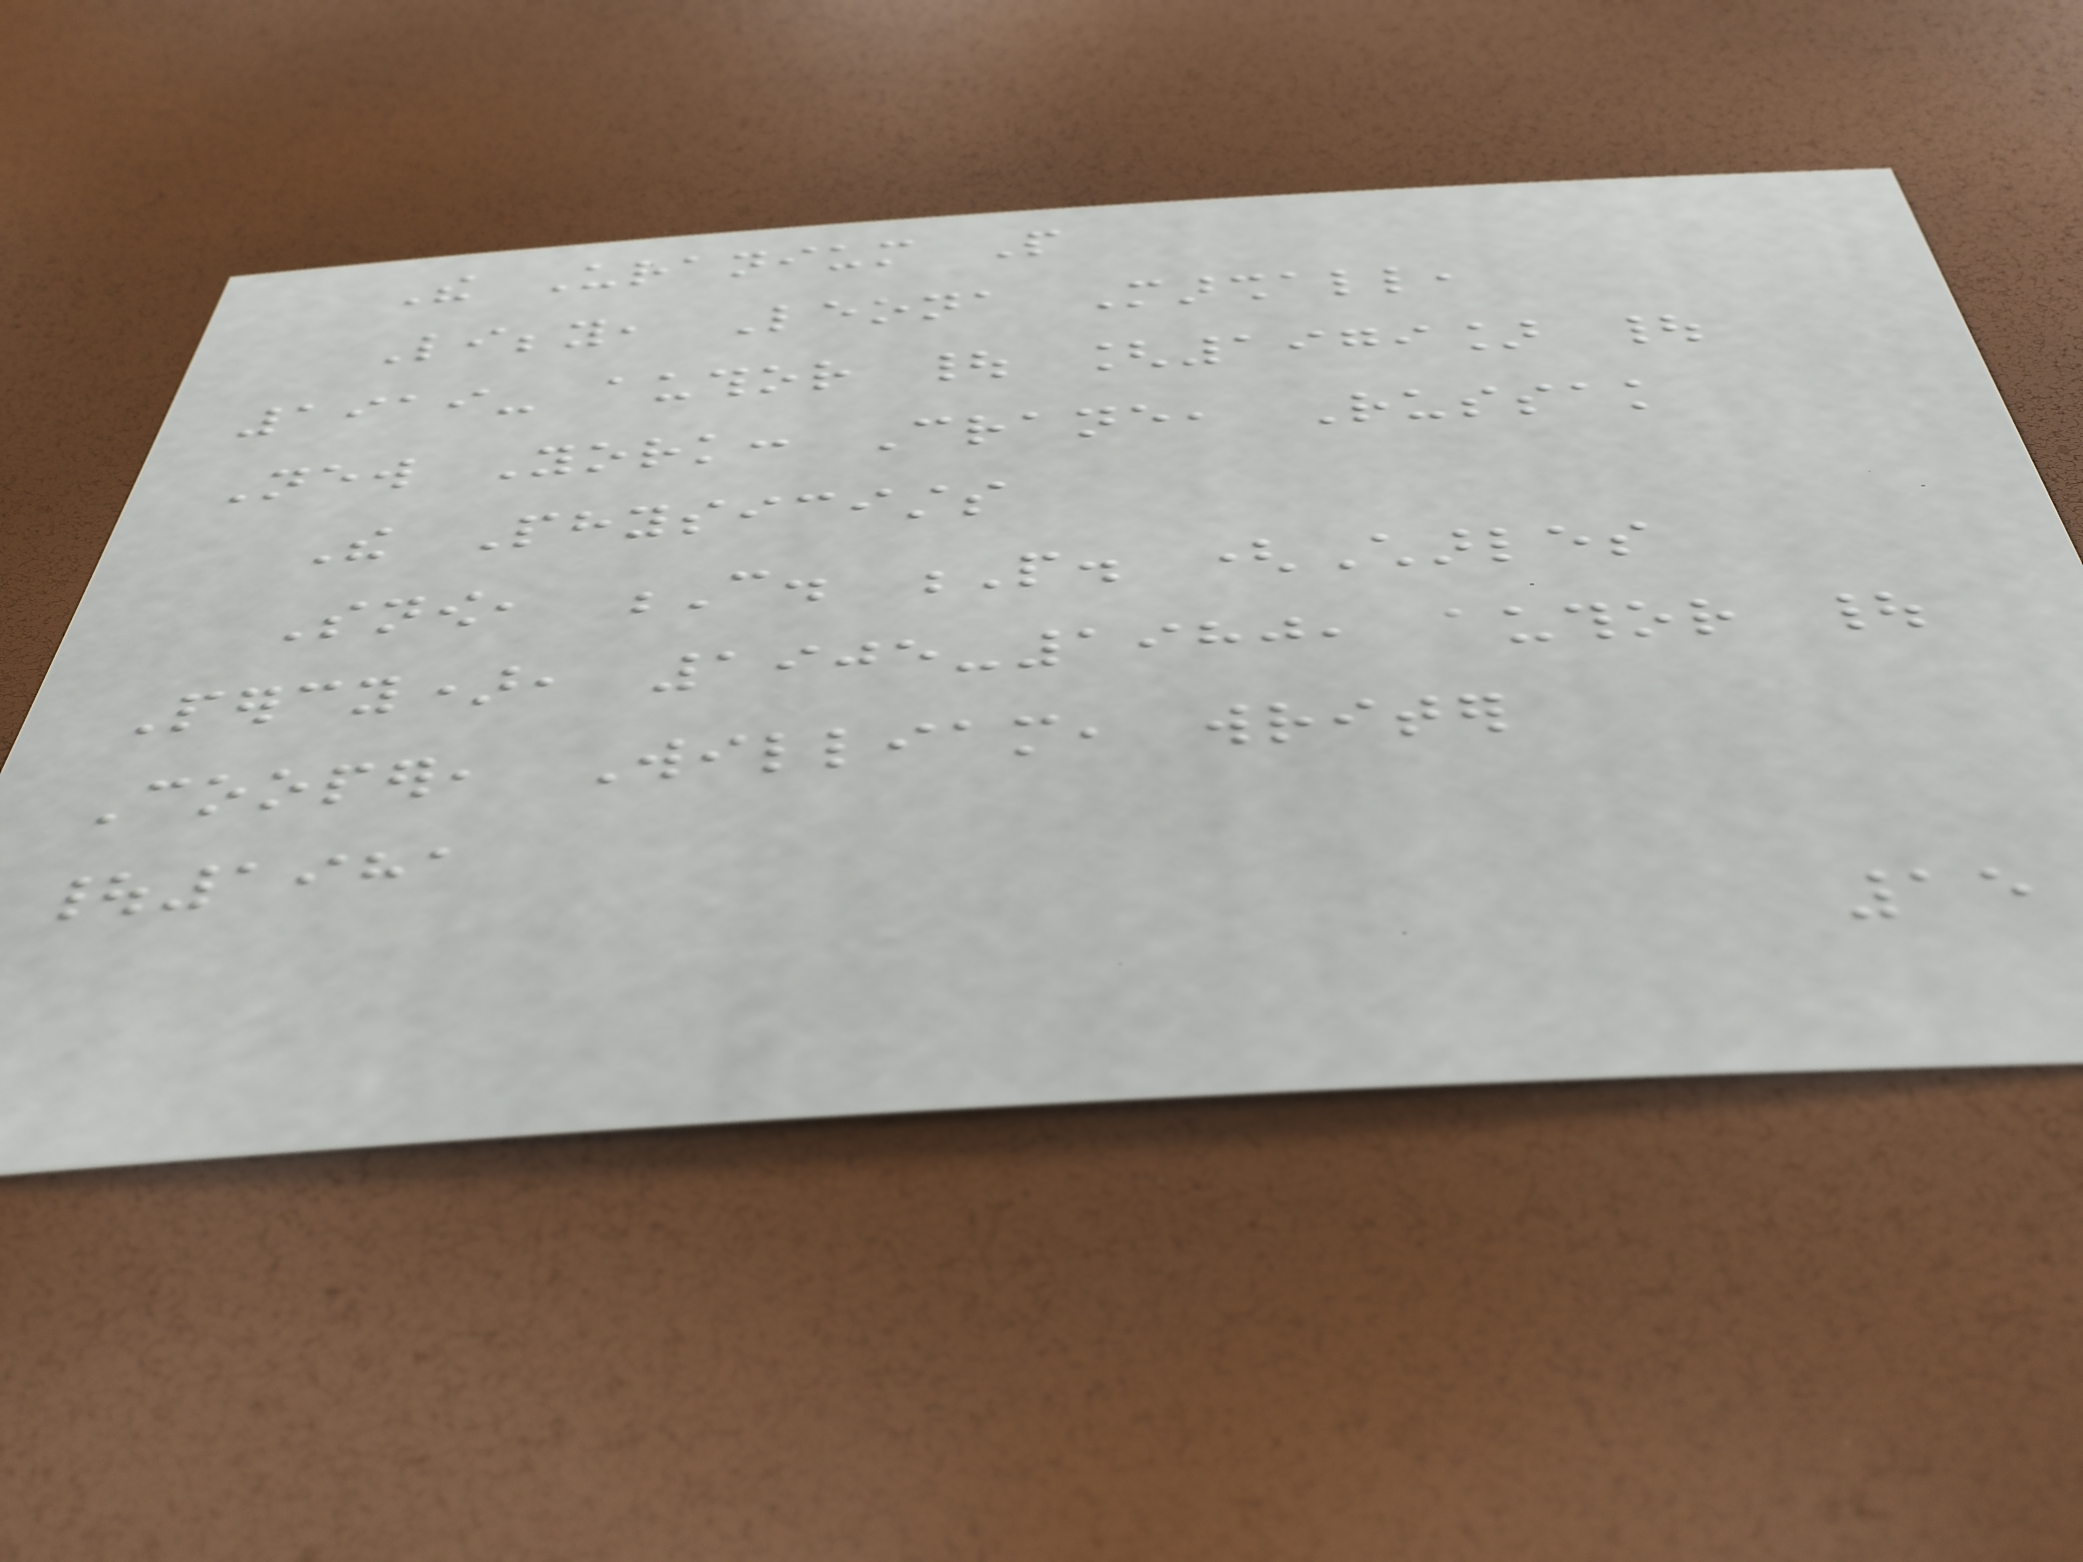The Uranium People
Libby, Leona Marshall,
1919- author | [1979] |
New York: Crane, Russak
The Physicists
Snow, C. P. (Charles
Percy), 1905-1980, author |
Cooper, William, writer
|1981
15
